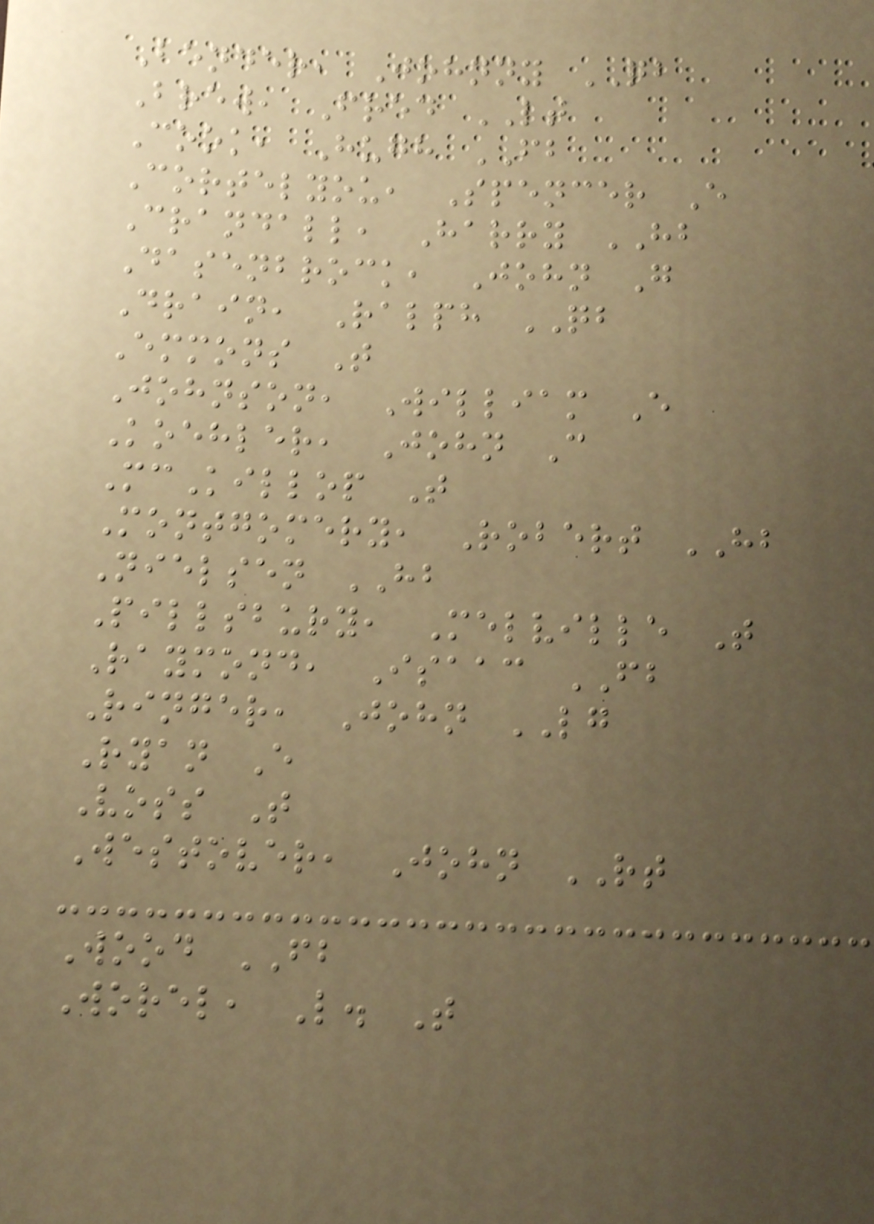Bender, Johnny QB
Brew, Fred LT
Cook, Hugh FB
Cortelyou, Spencer E
Crandall, Harry HB
Dasenbrock, John G
Drain, Ralph QB
Emmons T
Johnson, William E
Koehler, John C
McKillop T
Montgomery, Robert HB
Nielsen HB
Pillsbury, Melville T
Raymond, Isaac FB
Ringer, John LG
Ryan E
Voss T
Westover, John RT
Wood FB
Worel, L. T
